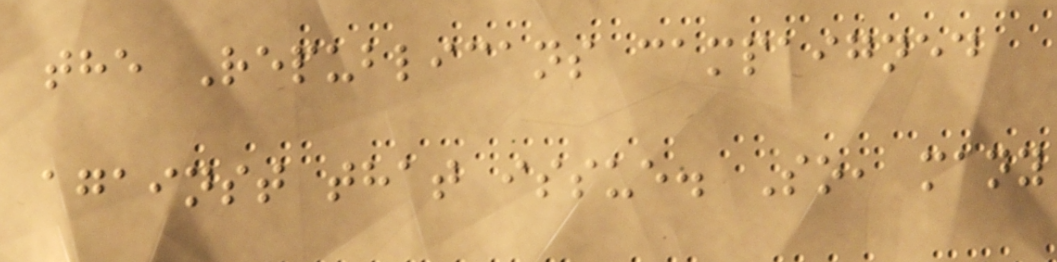the Republicans campaigned
against that issue. So, many
